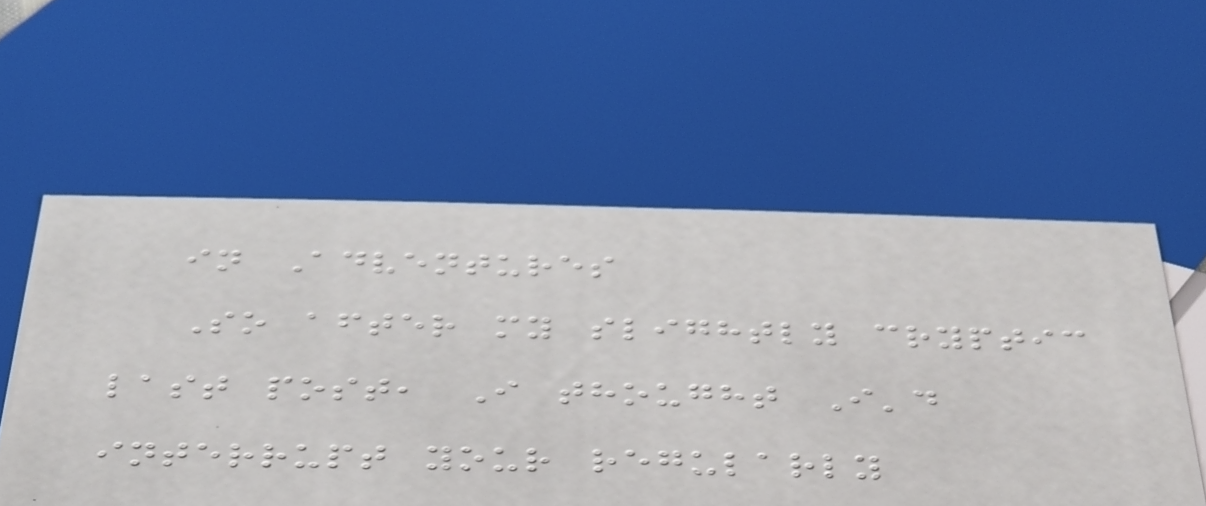in Adventures
So after my slightly cryptic
last post, I thought I'd
interrupt your regularly
